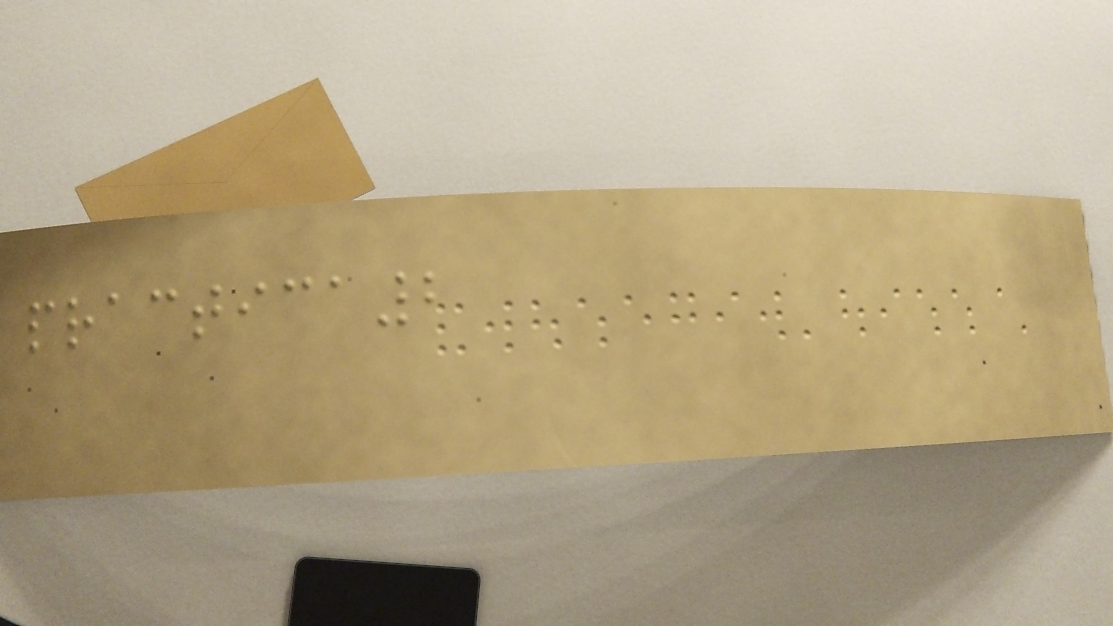practica2
